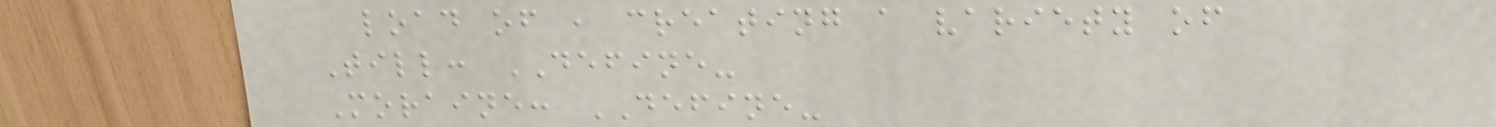load of , creating a variety of
Till: DEFINE-
Moraine: DEFINE-
